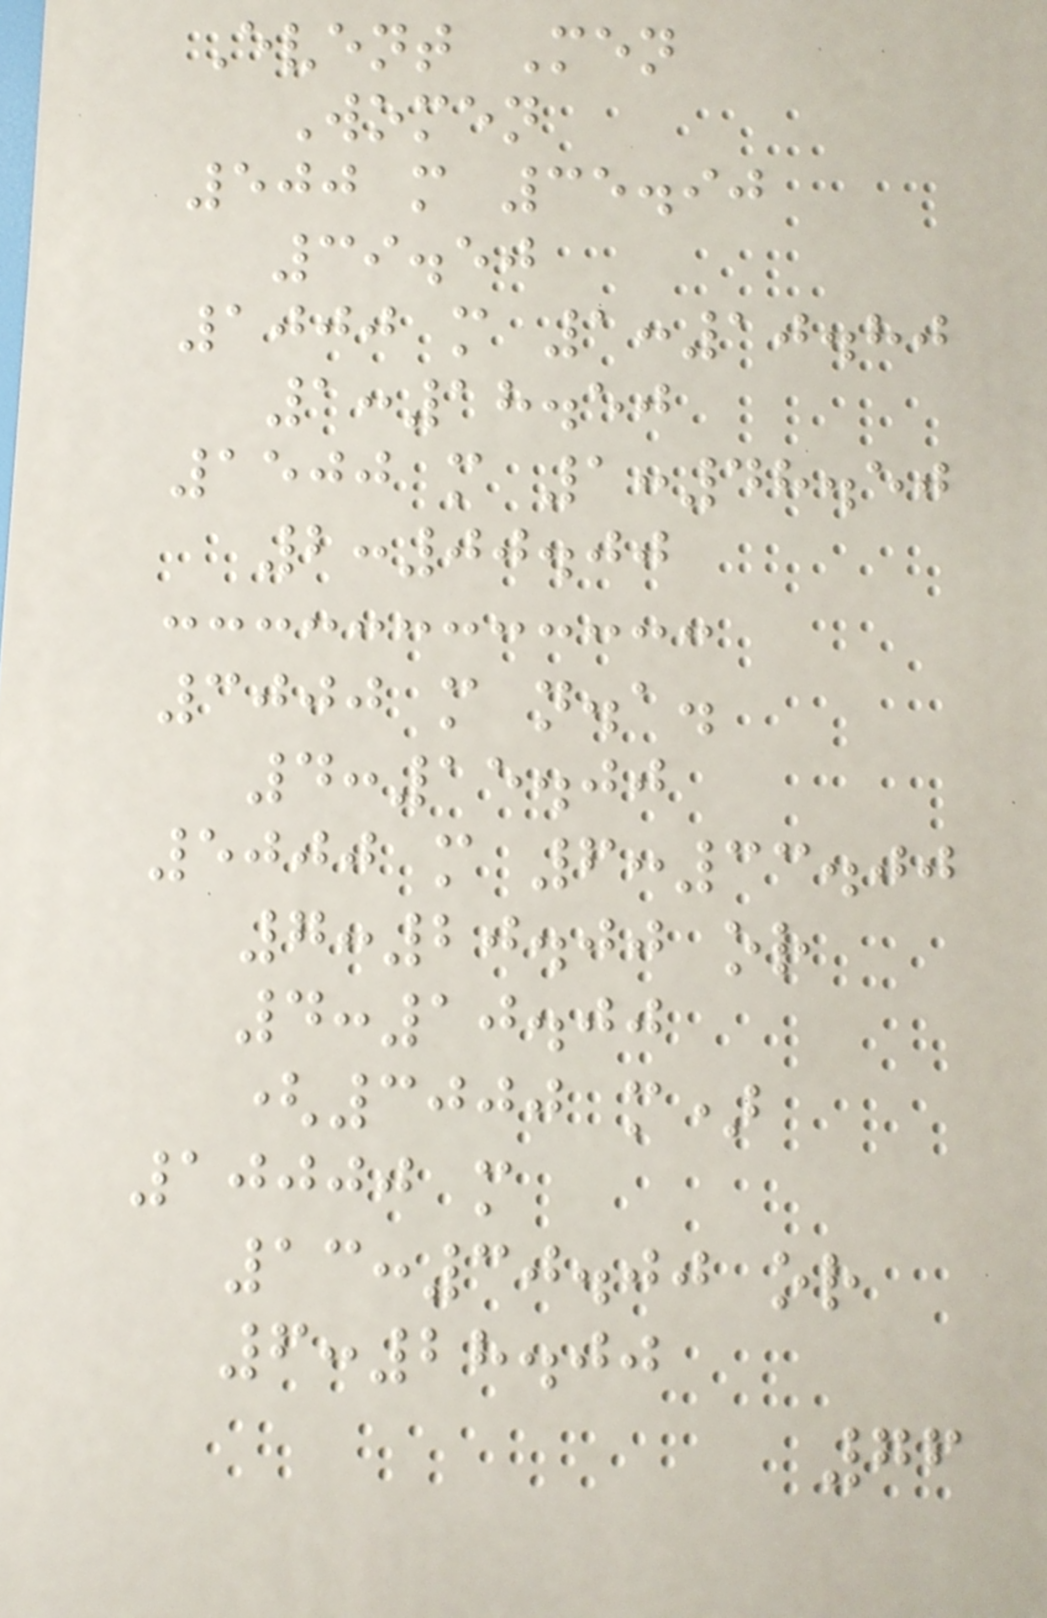Event Men
Women
500 m 35.90
39.50
1000 m 1:10.80
1:18.50
1500 m 1:48.50
2:00.00
3000 m n.a.
4:15.00
5000 m 6:33.00
7:20.00 or
4:10.00
(3000 m)
10000 m
13:30.00 or
6:28.00
76
